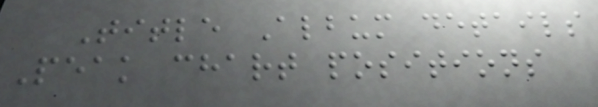Title Album details
Peak chart positions
